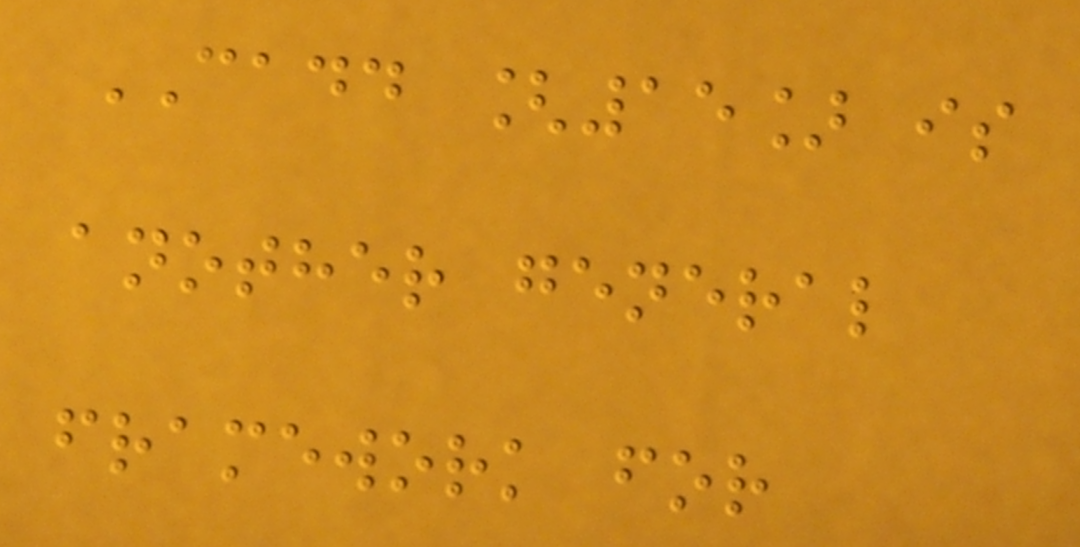CADD [15] is
another general
framework for
